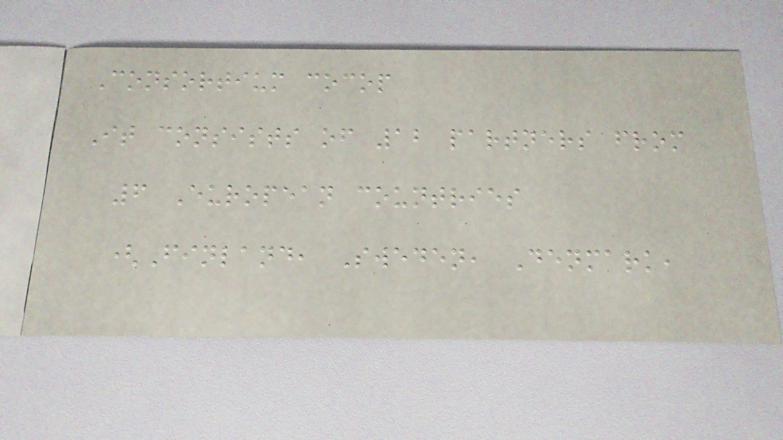Consortium cocop
It consists of 12 partners from
6 European countries
(Finland, Sweden, Denmark,
